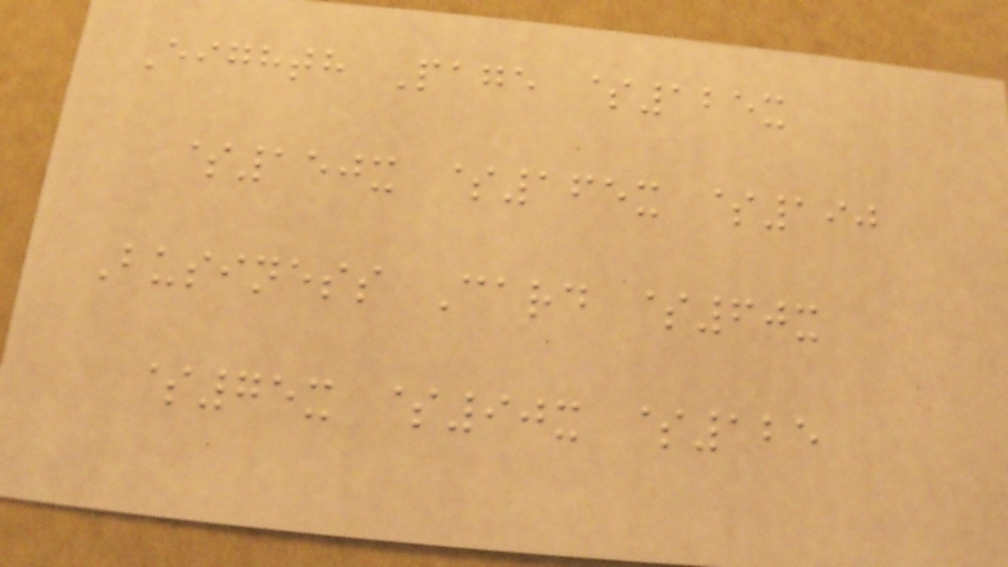Eighth Page $125x
$150x $165x $190
Business Card $60x
$75x $90x $125
